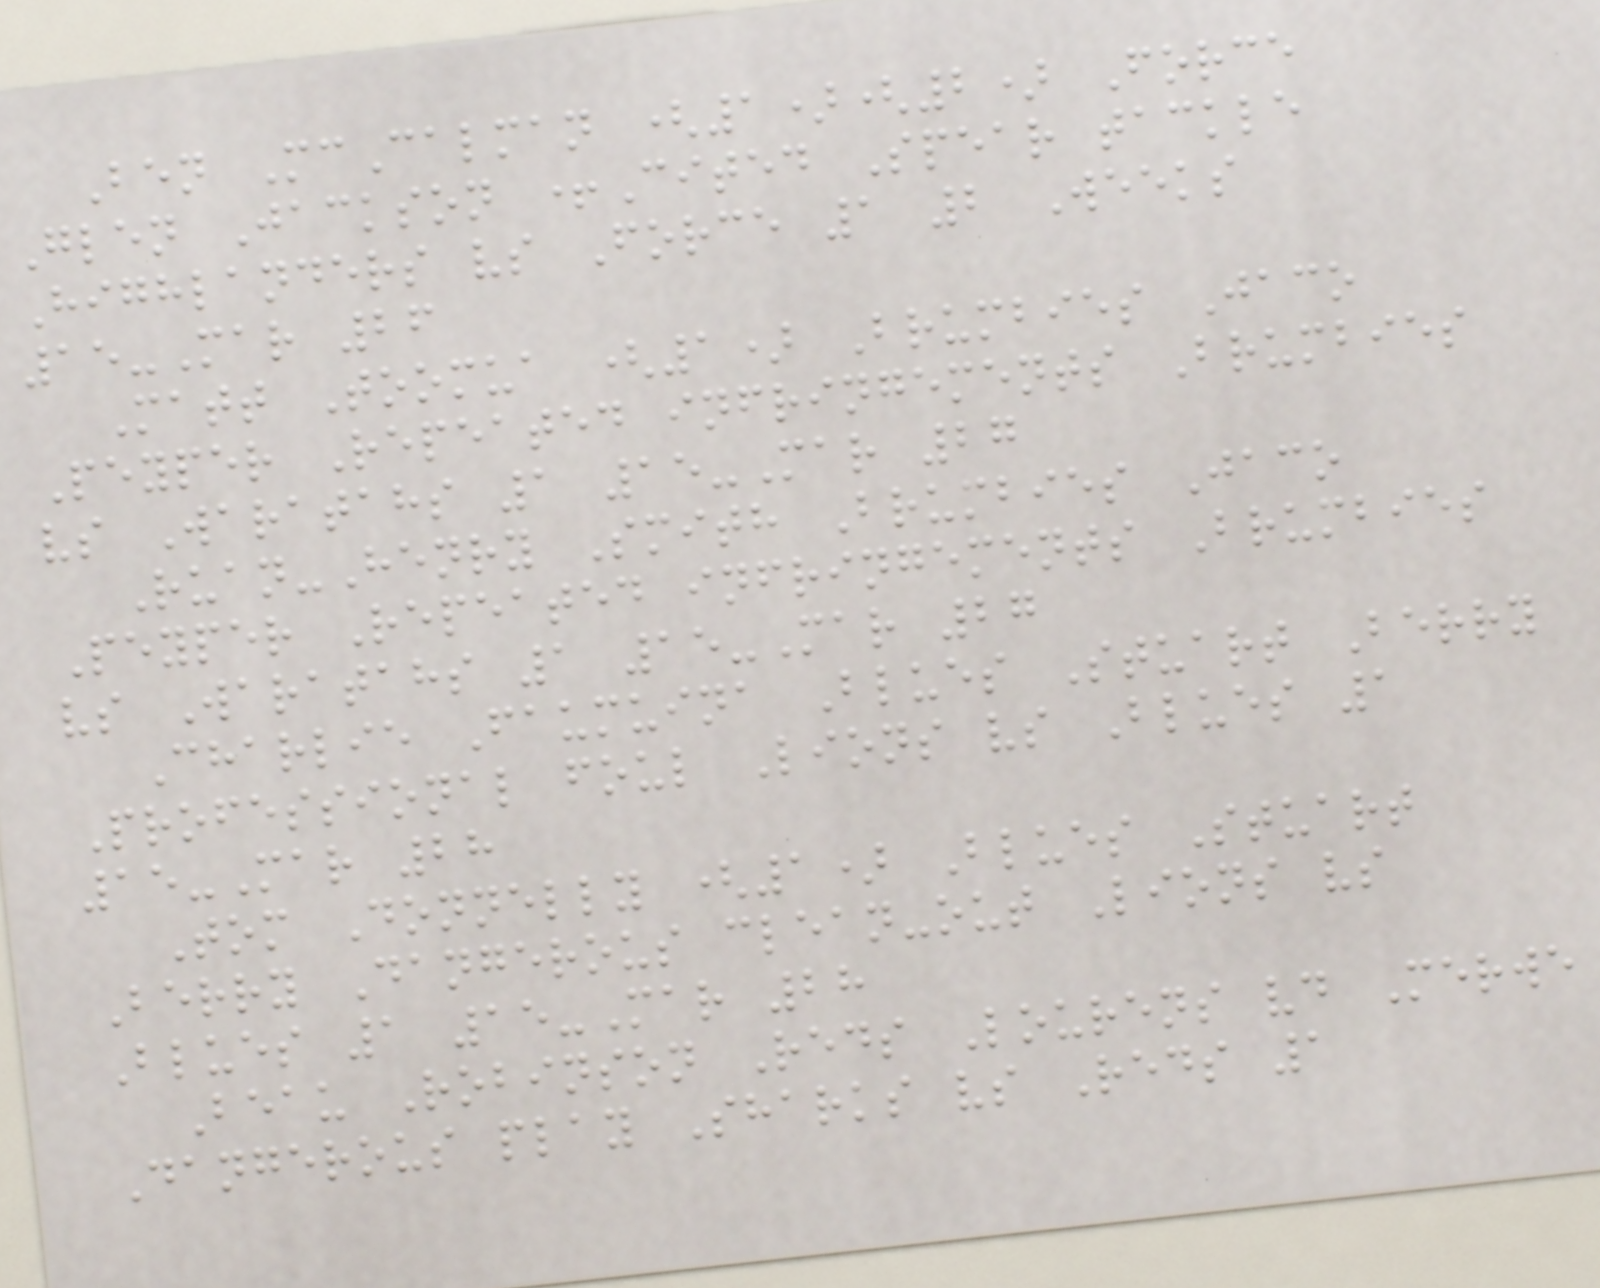Ben McCalman (1)(2) Force
Glen Jackson +Cited Spear tackle
Highlanders vs Force 1 2 Weeks
15-Mar 26
Matt Toomua (1) Brumbies Jaco
Peyper Repeated infringements Brumbies
vs Waratahs 1 15-Mar 27
Ruan-Henry Smith Brumbies Jaco
Peyper Repeated infringements Brumbies
vs Waratahs 1 15-Mar 27
Charlie Faumuina Blues Stuart Berry
Professional foul Lions vs Blues 1
15-Mar 28
Tom Donnelly (1) Blues Stuart
Berry Dangerous clean-out Lions vs
Blues 1 15-Mar 28
Beau Robinson Reds Lourens vd Merwe
Dangerous play Sharks vs Reds 1
